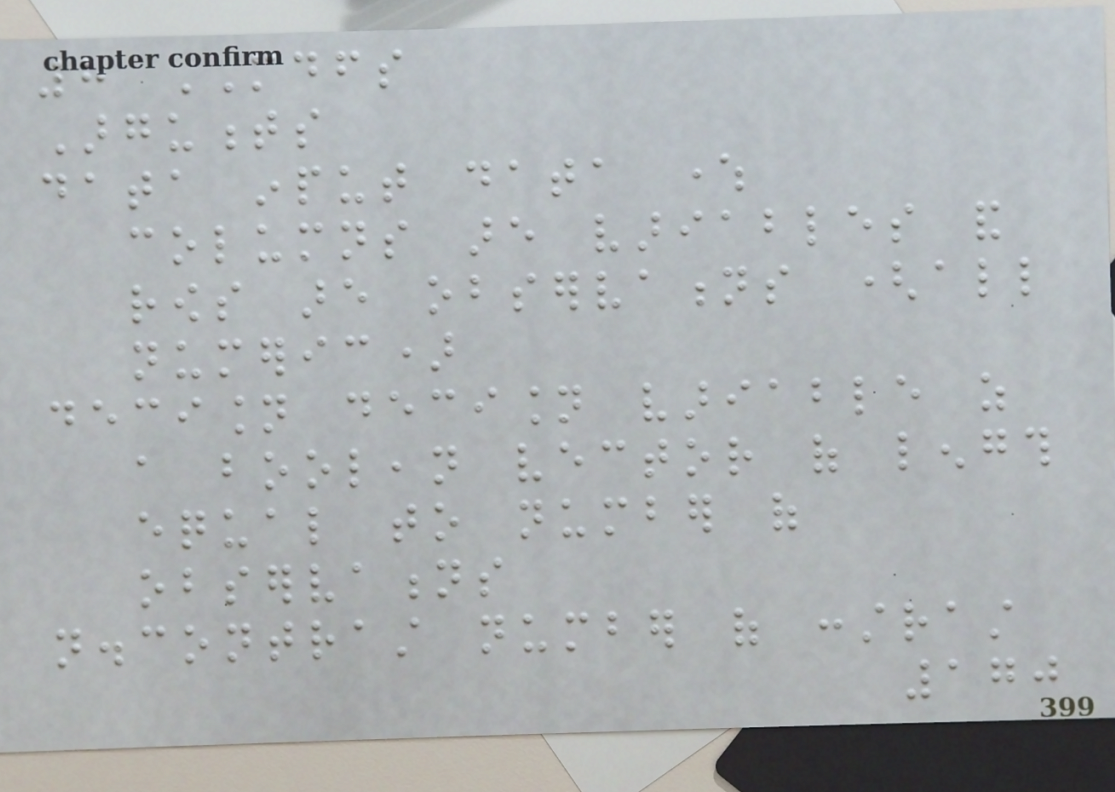8 MDFS
Arguments
data input data where
columns are variables and
rows are observations (all
numeric)
decision decision variable as
a boolean vector of length
equal to number of
observations
n.contrast number of constrast
170
